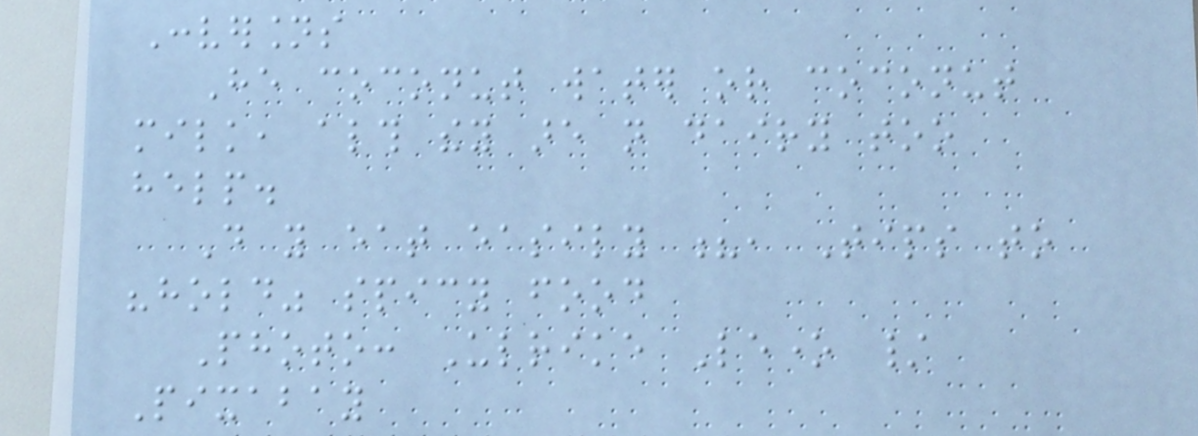Conversions
He coconut water or coconut
milk, although they are not dairy too
help.
Do you eat easily ?, Tips to
"hold" spicy food
Photo: Ulrike Leone /
Pixabay
